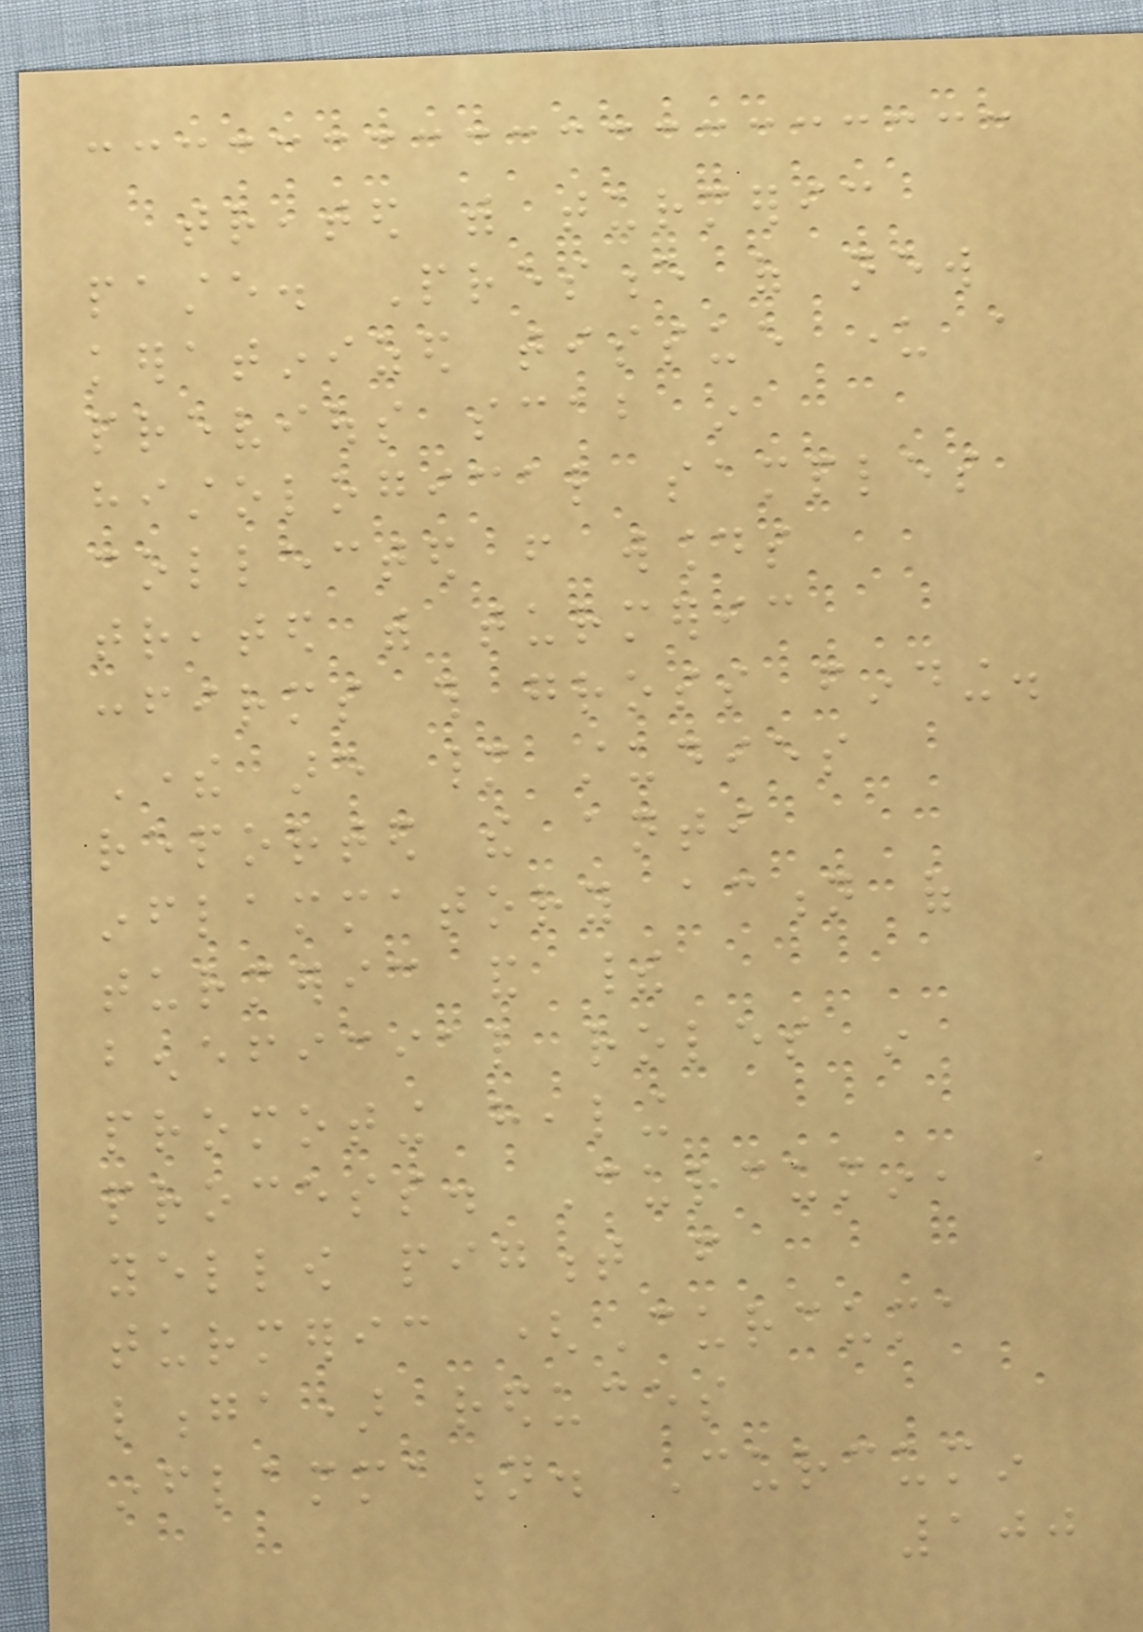treated with turmeric
paste. Presence of new
keratinized tissue under a
previous scab in
histological samples
collected from wounds
treated with turmeric
confirms this gross finding.
There are many studies
reported the anti
inflammatory action of
turmeric and their
beneficial roles in
promoting healing
process. Curcumin, a
yellow pigment from
turmeric (Curcuma
longa) reduces
inflammation. Curcumin
100
